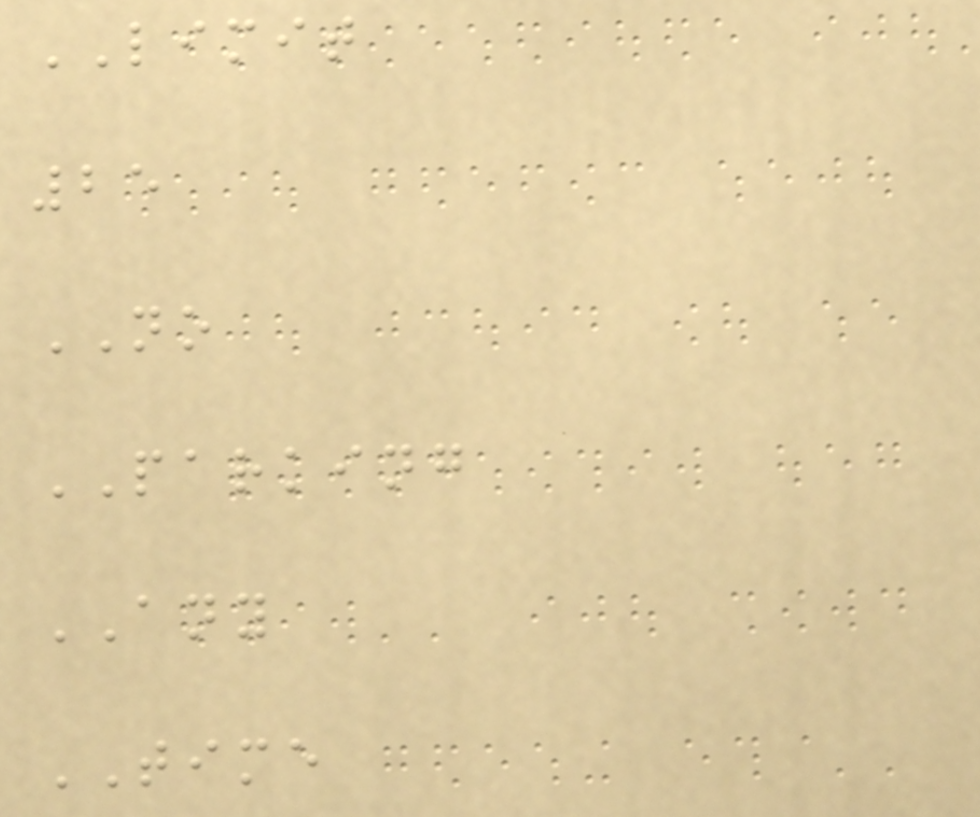LIMIT
25
NO
PARKING
ANY
TIME
